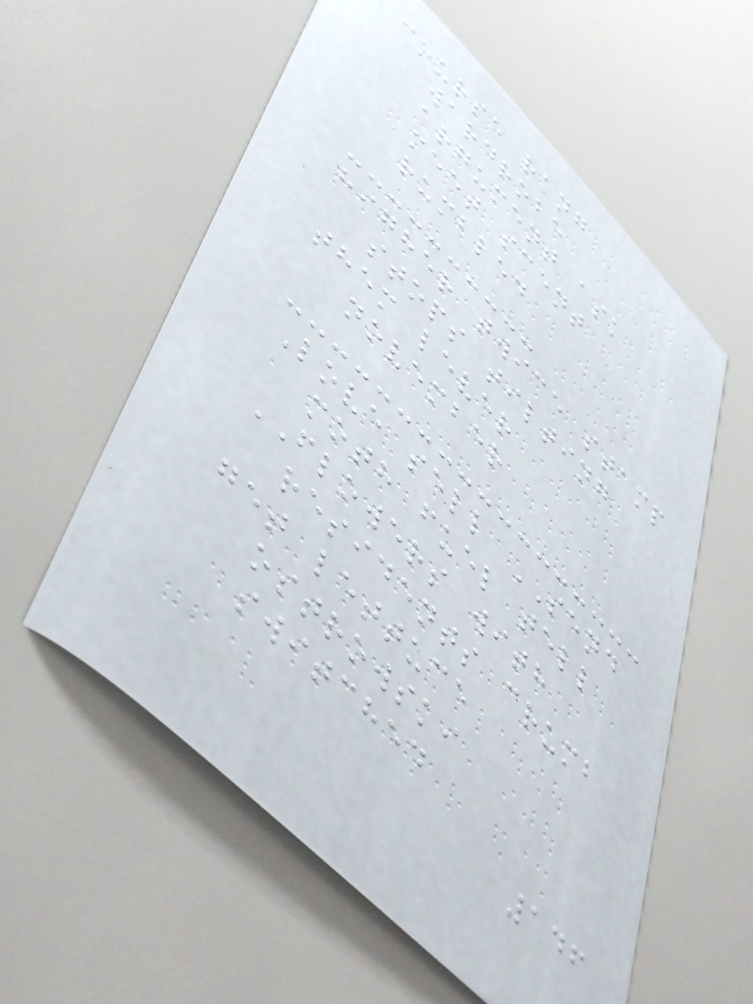course rang
wardrobe
argument ask
meet scent
rumbled
higher twice stamp
stops tilting
them lever
november
Love sell SEND
moth fuel tell
FLOWERS with
residents crumb
get lettuce
ostrowski
switched
146
